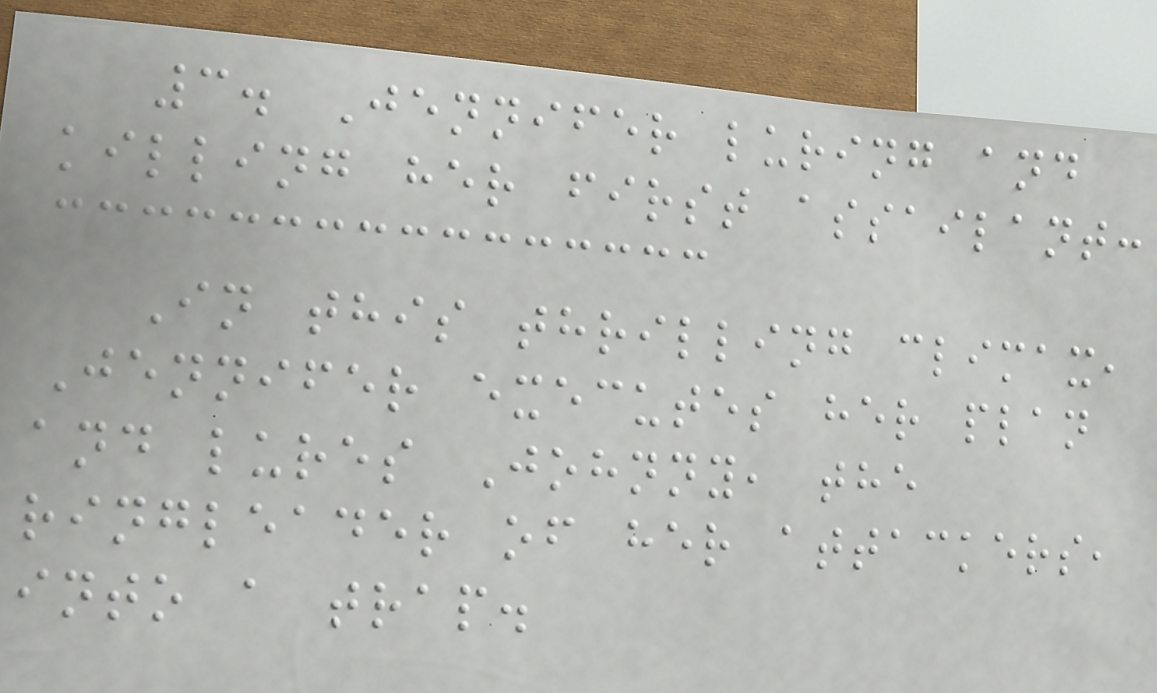3. Jennifer luring and
killing her first assailant:
In this thrilling climax,
Jennifer executes her plan
and lures Johnny, the
ringleader of her attackers,
into a trap.
